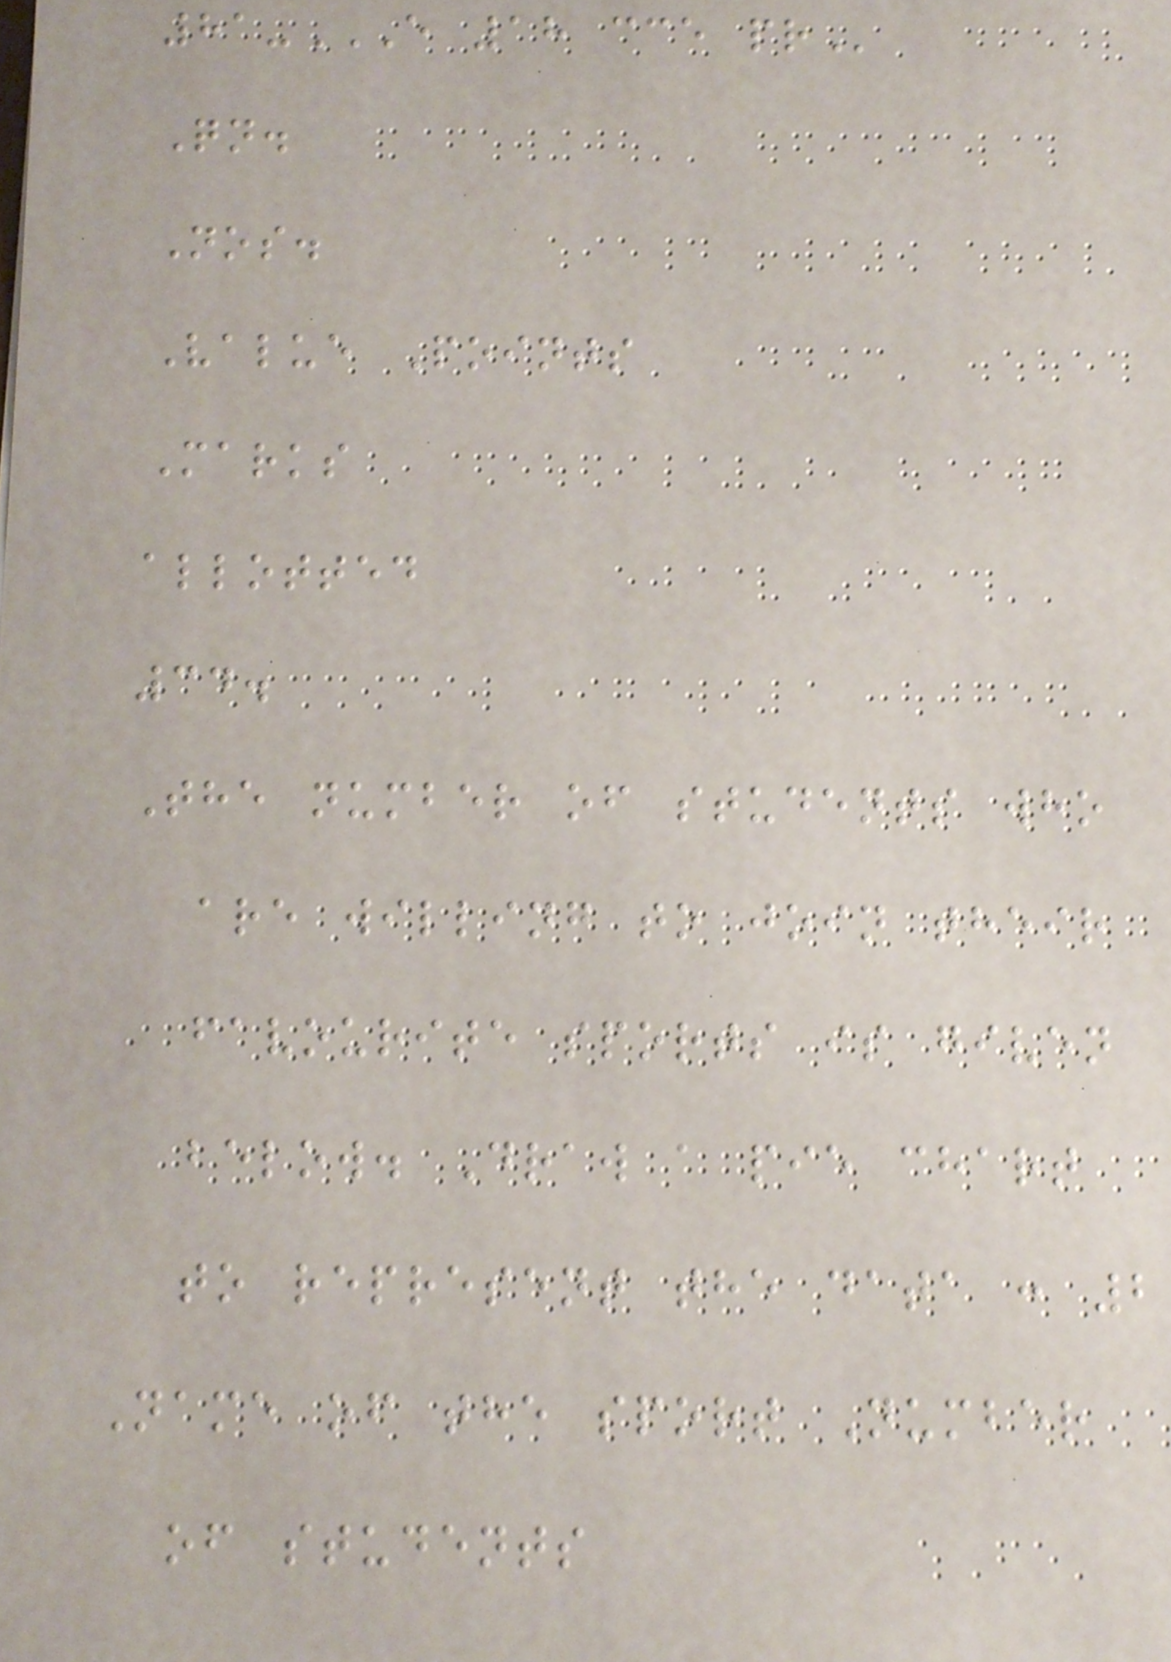81-E 18 CCE PR
Qn.
Nos.
Value Points
Marks
allotted
34.
The number of students who
are willing to join their
favourite sports is given
below. Draw a pie chart
to represent the data : 2
Name of the sport Number
of students
